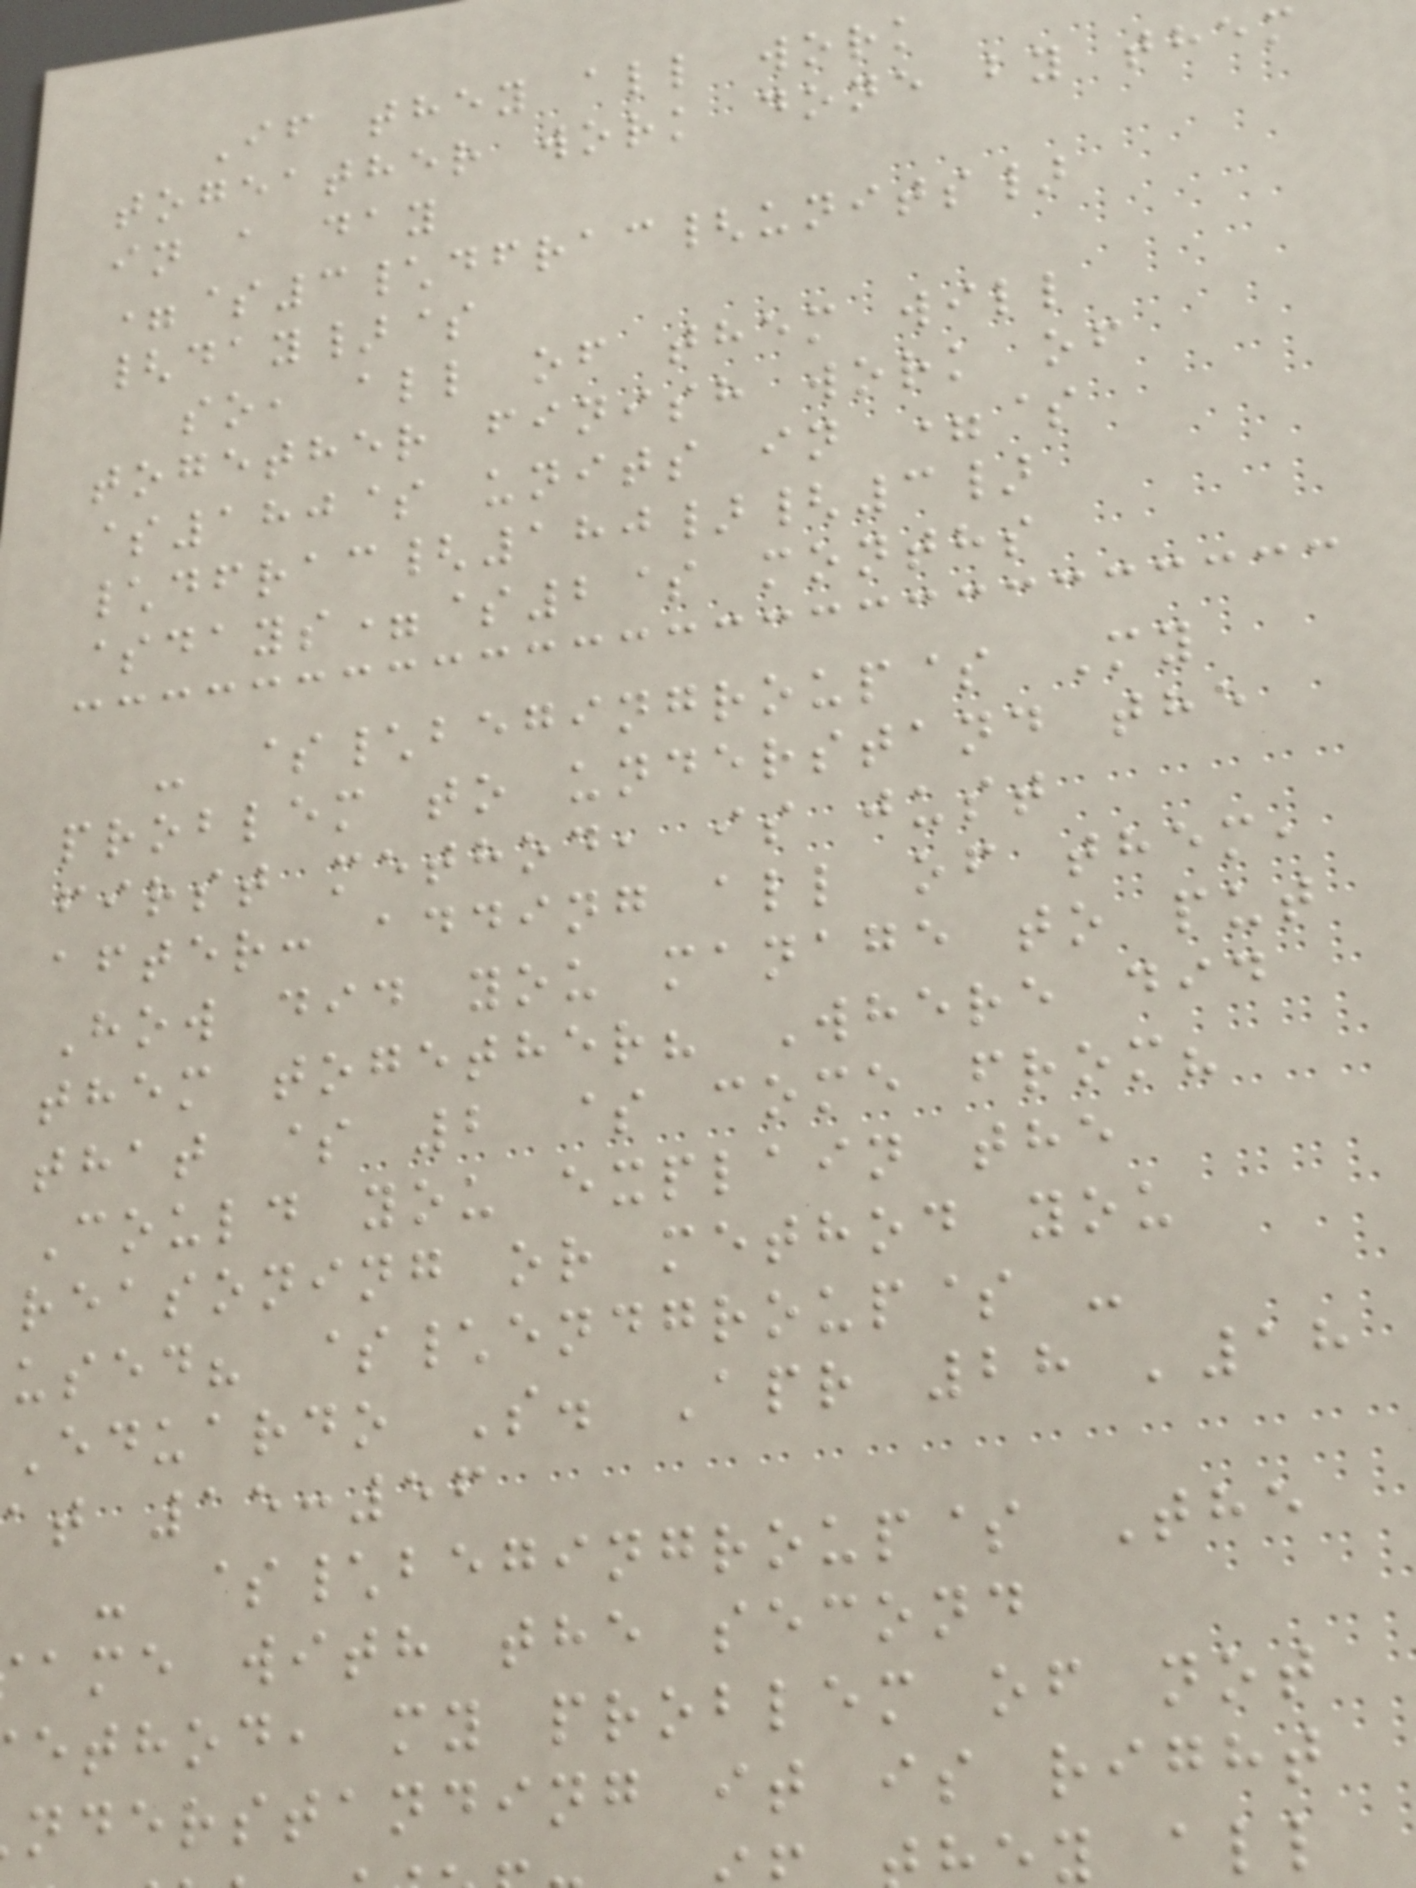If they all work
togeather work done by them
in a day
=$3\dfrac{units}
{day}$
so, all of them will
together finish work of
$180$ units in =$
\dfrac{180}{3}
$days=$2$ months
- $\begingroup$ My
problem to understand the
first method, is just
after: adding all of them,
How did you manage to put
them together? Where did
that $ 2 $ come from?
Could you explain the
reasoning or method you
used? $\endgroup$ -
Eduardo S. Apr 28 '18
at 15:56
- $\begingroup$ The
ame with the second
ethod, my problem of not
nderstanding it is right
